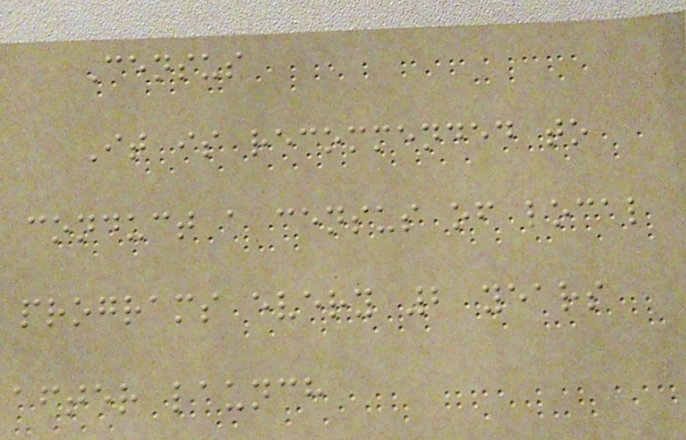Census
It is recommended to
conduct a census of local
programs every 2 years
after launch
